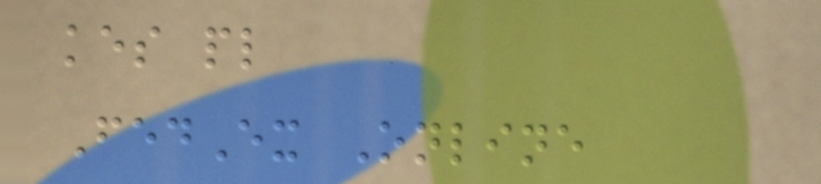kes pl
FedEx Online
